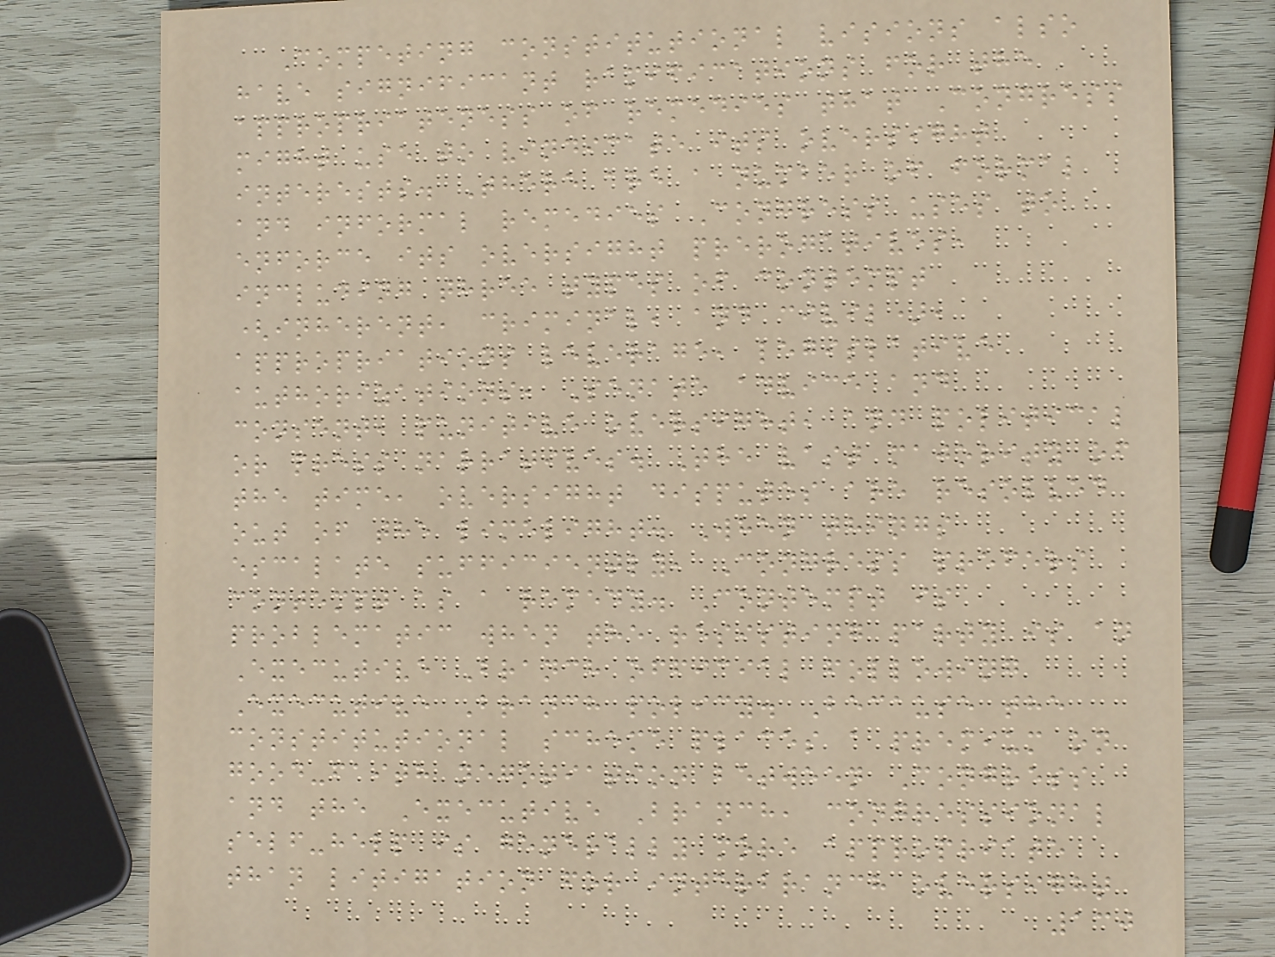Competing constitutional visions also
have significant ramifications for the
appropriateness of remedies that Congress
might use to vindicate its oversight
interests. There are a number of formal
and informal remedies Congress uses to
enforce its oversight prerogatives,
including three types of contempt
(inherent, criminal, and civil),
appropriations leverage, legislative
authorizations, Senate advice and
consent, punitive oversight, and political
or press narratives. The vast majority of
the time, oversight disputes are resolved
out of the limelight. When things
escalate sufficiently, Congress prefers
contempt as a remedy. Contempt is
problematic when the resisting party is an
Executive Branch official following
Executive Branch policy. Because the
constitutional scheme places a premium on
good-faith negotiation between Congress
and the Executive Branch, congressional
self-help is generally more appropriate
than litigation for interbranch oversight
130
